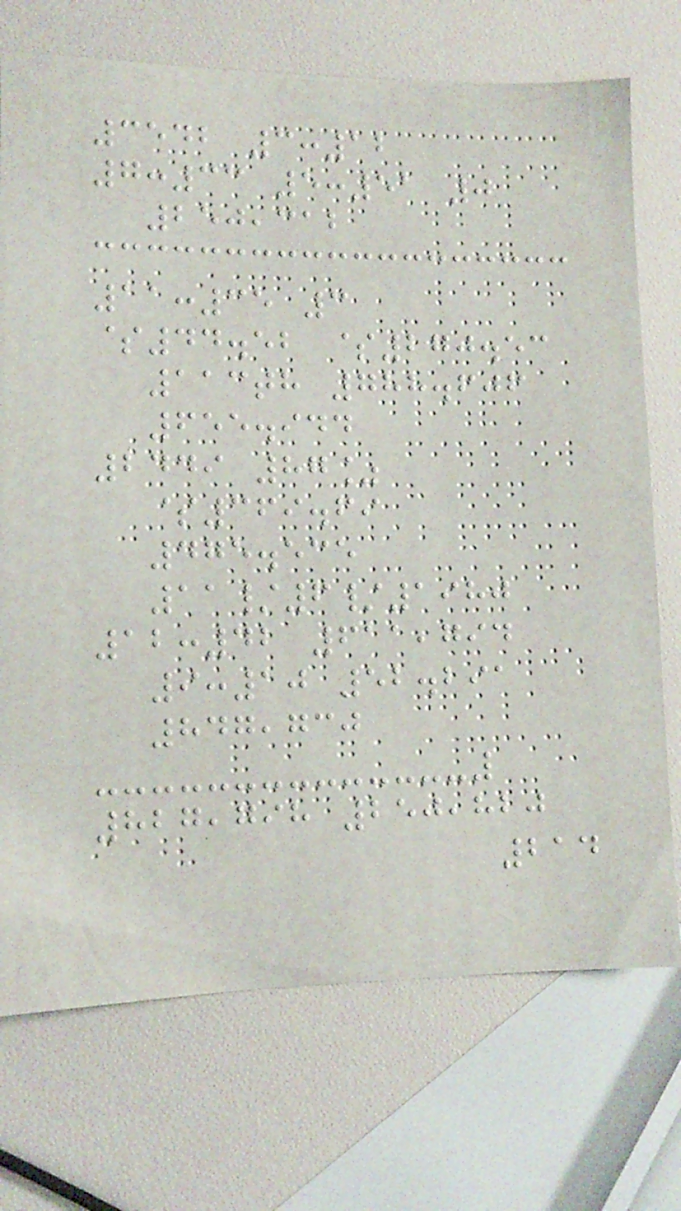3542 3:12
7:33 5:51 0
250,312
11:35 3
$44.52 $270.53
113th 788.606
655.944
2449 87%
$369.69
475.535
11/6/1980
12:42 611,794
9:10 52.291
847,730
827,798 250,820
214
